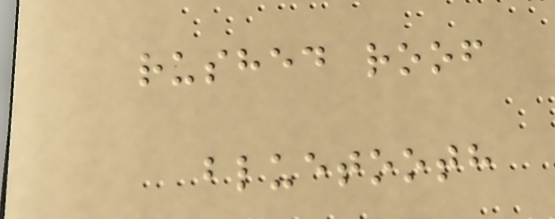rushed roof
bluetooth
